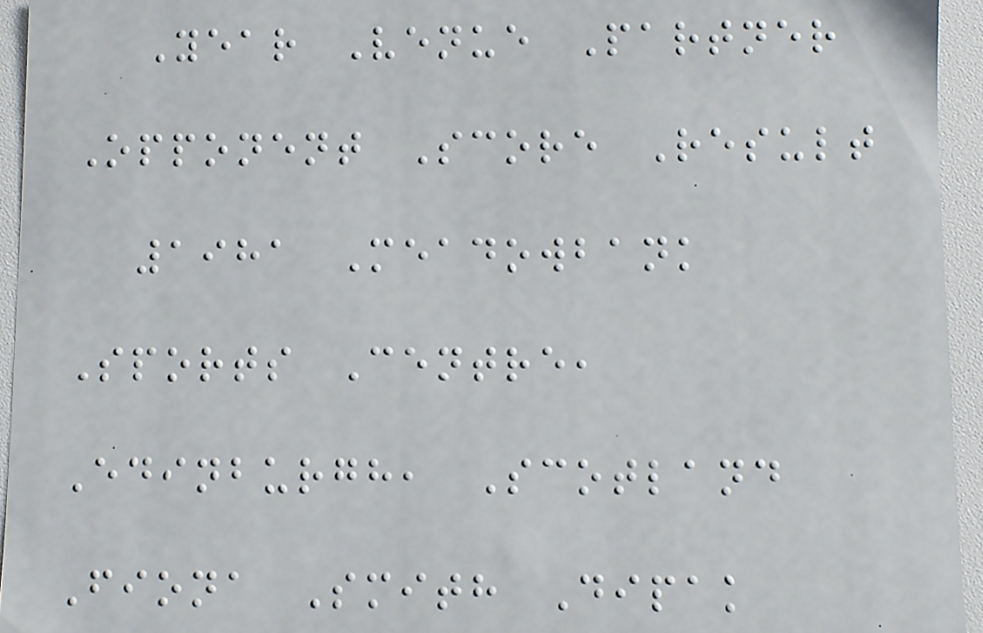Year Venue Partner
Opponent Score Result
1981 Meadowbank
Sports Centre,
Edinburgh, Scotland
Fiona Smith Dipak
